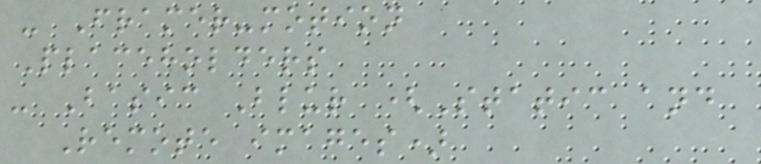- Framer-motion
Placeholders
- Basic Blur (Static and
Remote images)
